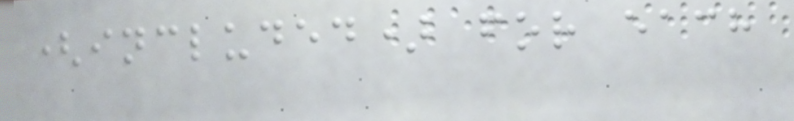(included) for each
